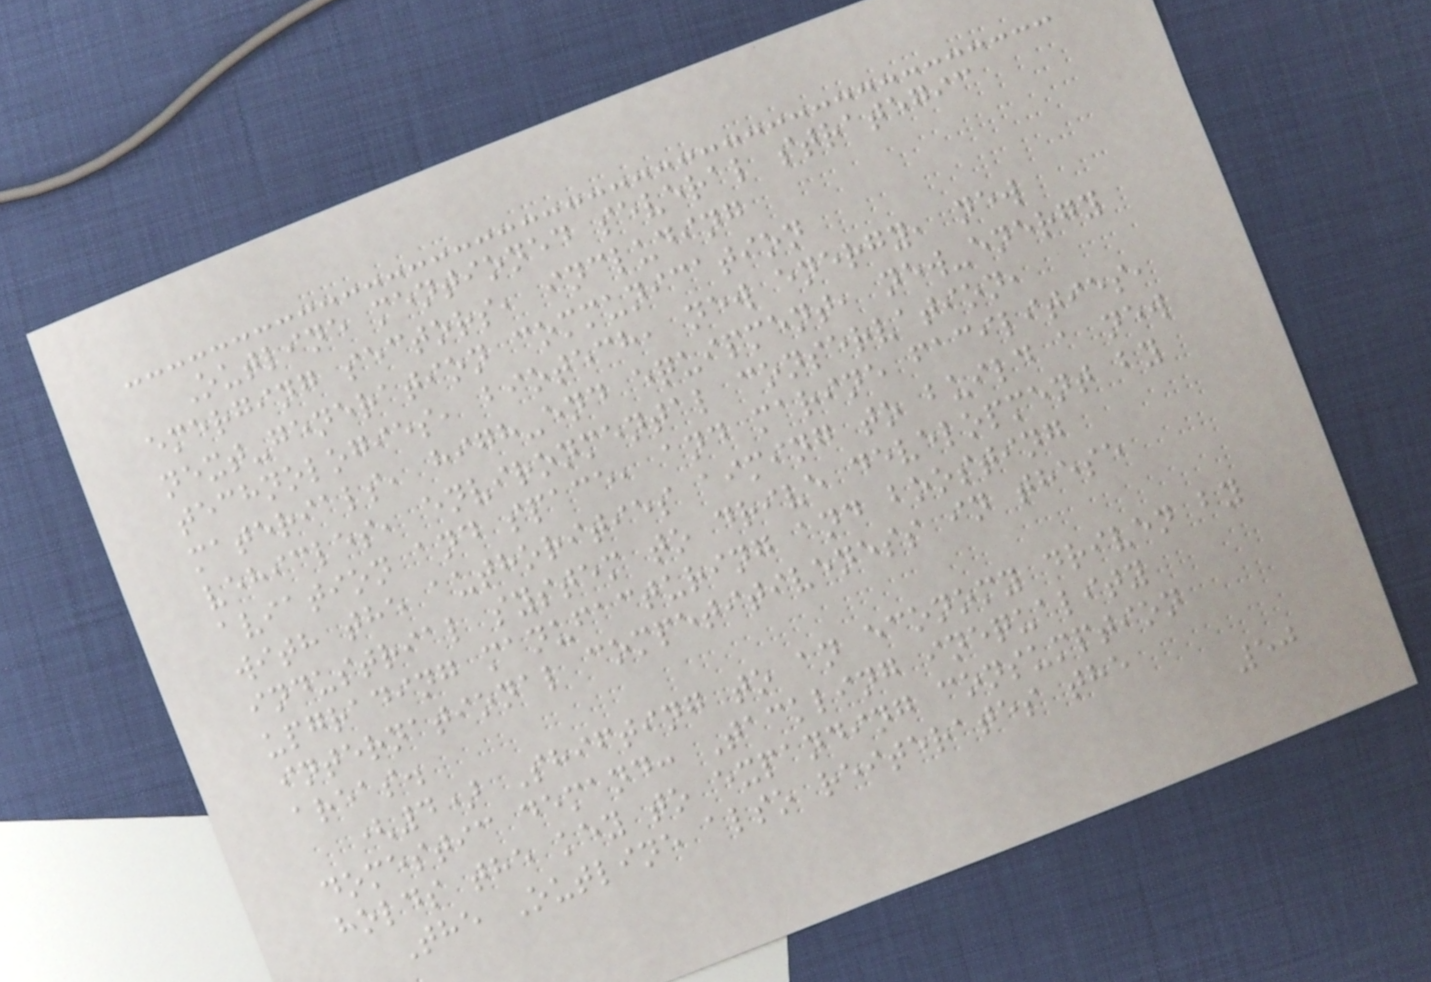Outline mentioned several strategic
emerging sectors, including
next-generation communication
technologies, biotech, new energy, new
materials, high-end equipment, new-energy
vehicles, environmental conservation,
aviation and space, and marine facilities,
with the authorities aiming to build a new
industrial system to drive development by
upgrading manufacturing and boosting
international competitiveness in these
areas.
(4) Shifting to an economy driven by
domestic demand: Tackling inequality
holds the key to expanding consumption
The Outline also reiterates the
50
